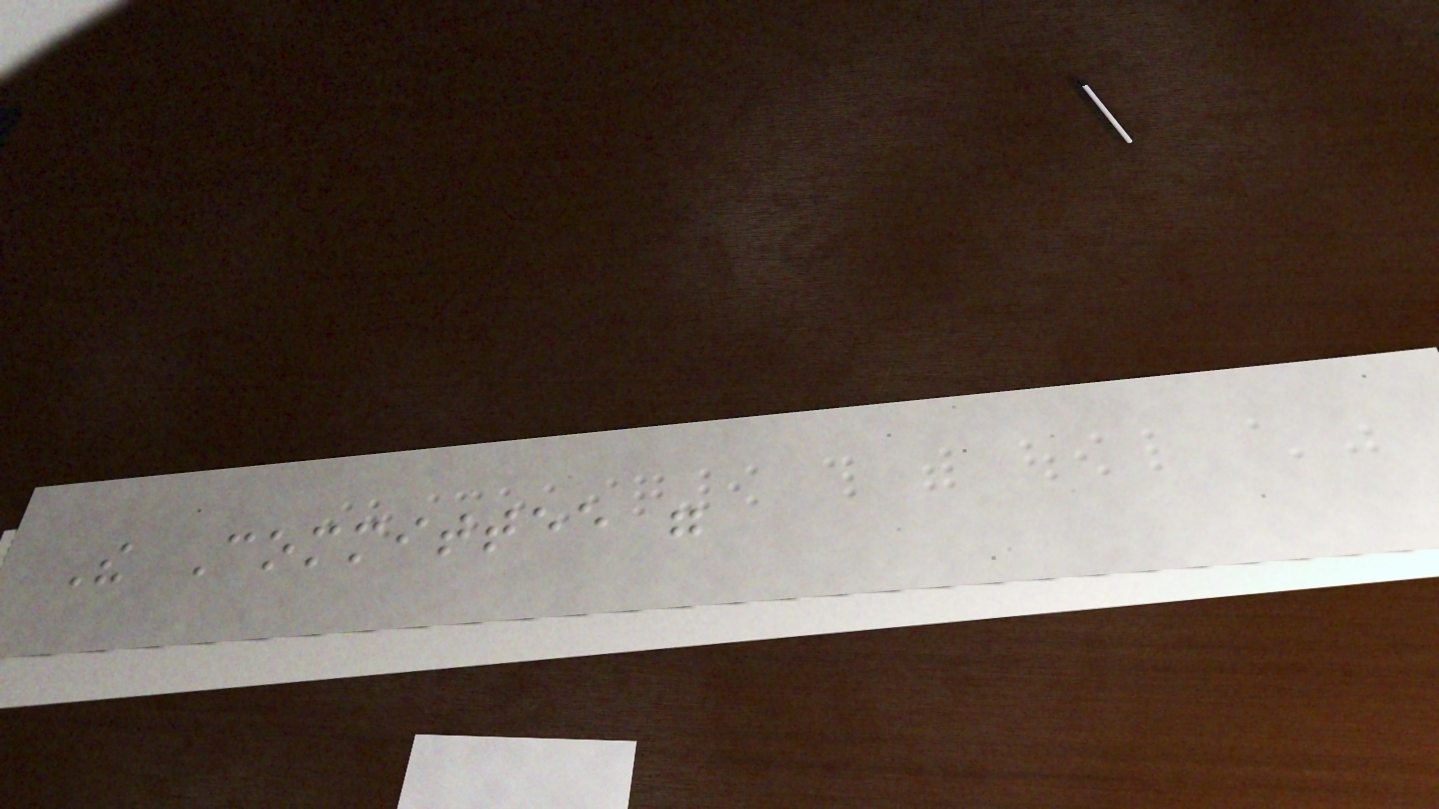The Committee were
